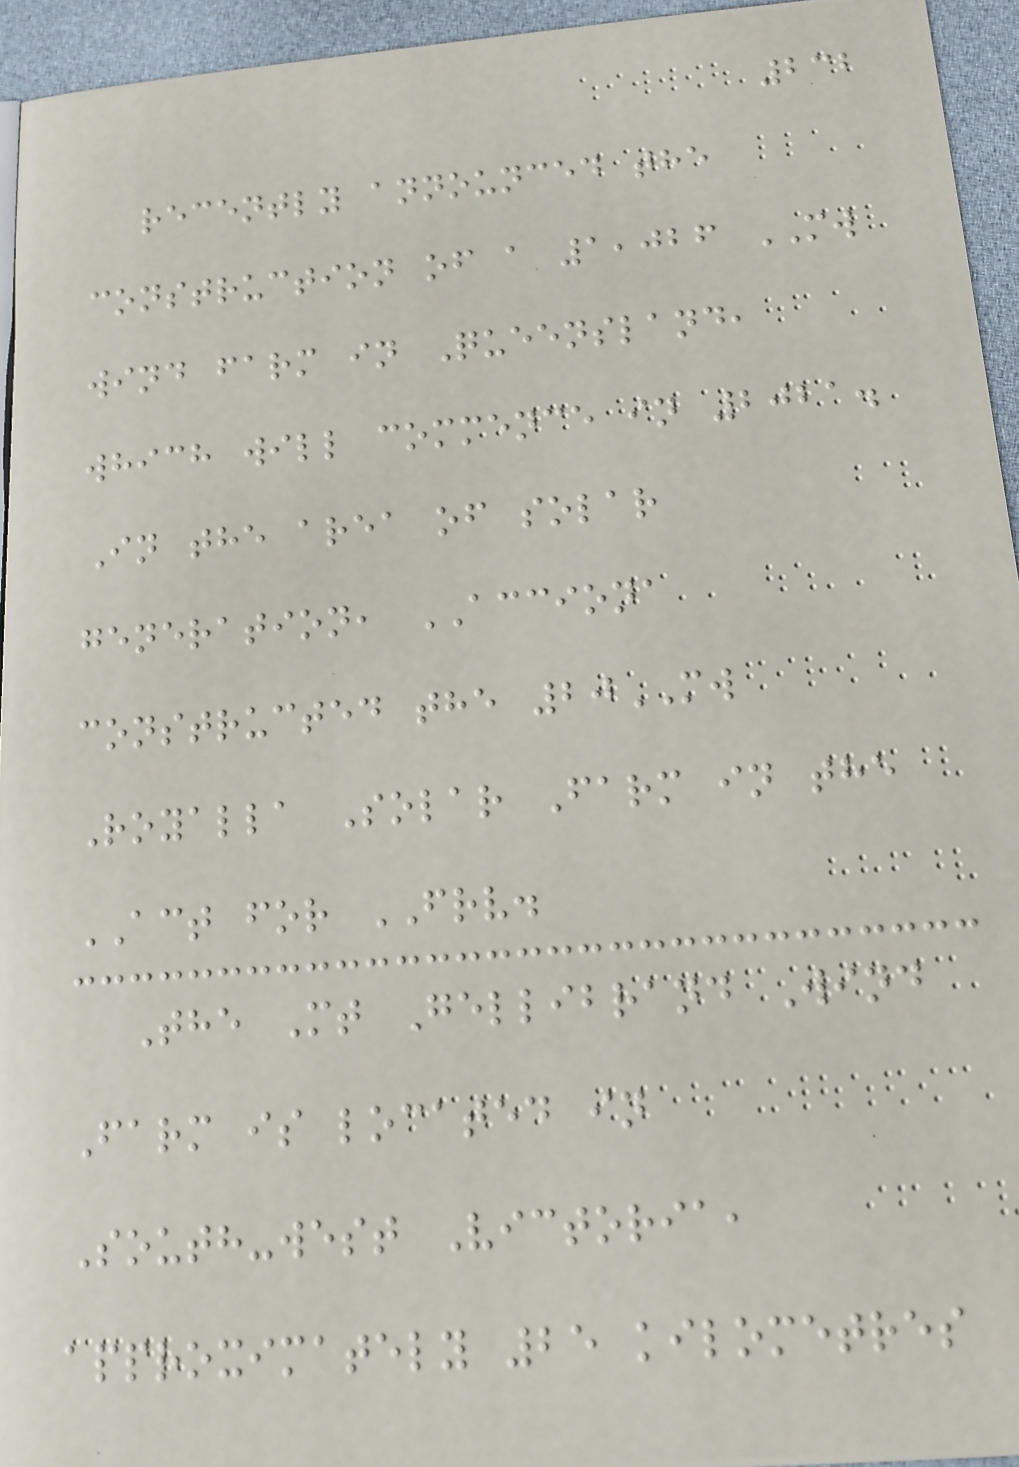232
recently announced the
construction of a 1,026 MW
wind farm in Queensland,
which will commence in 2021.
In the area of solar
generation, ACCIONA
constructed the 20MW
Royalla Solar Farm in the
ACT for FRV.
The Mt Gellibrand Wind
Farm is located in
South-west Victoria,
approximately 25 kilometres
